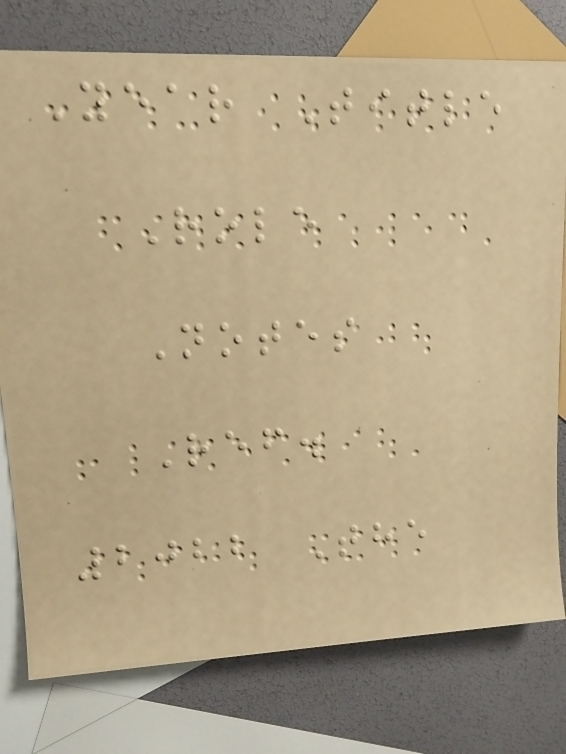Year Title
Role
Notes
Ref.
2022 The
